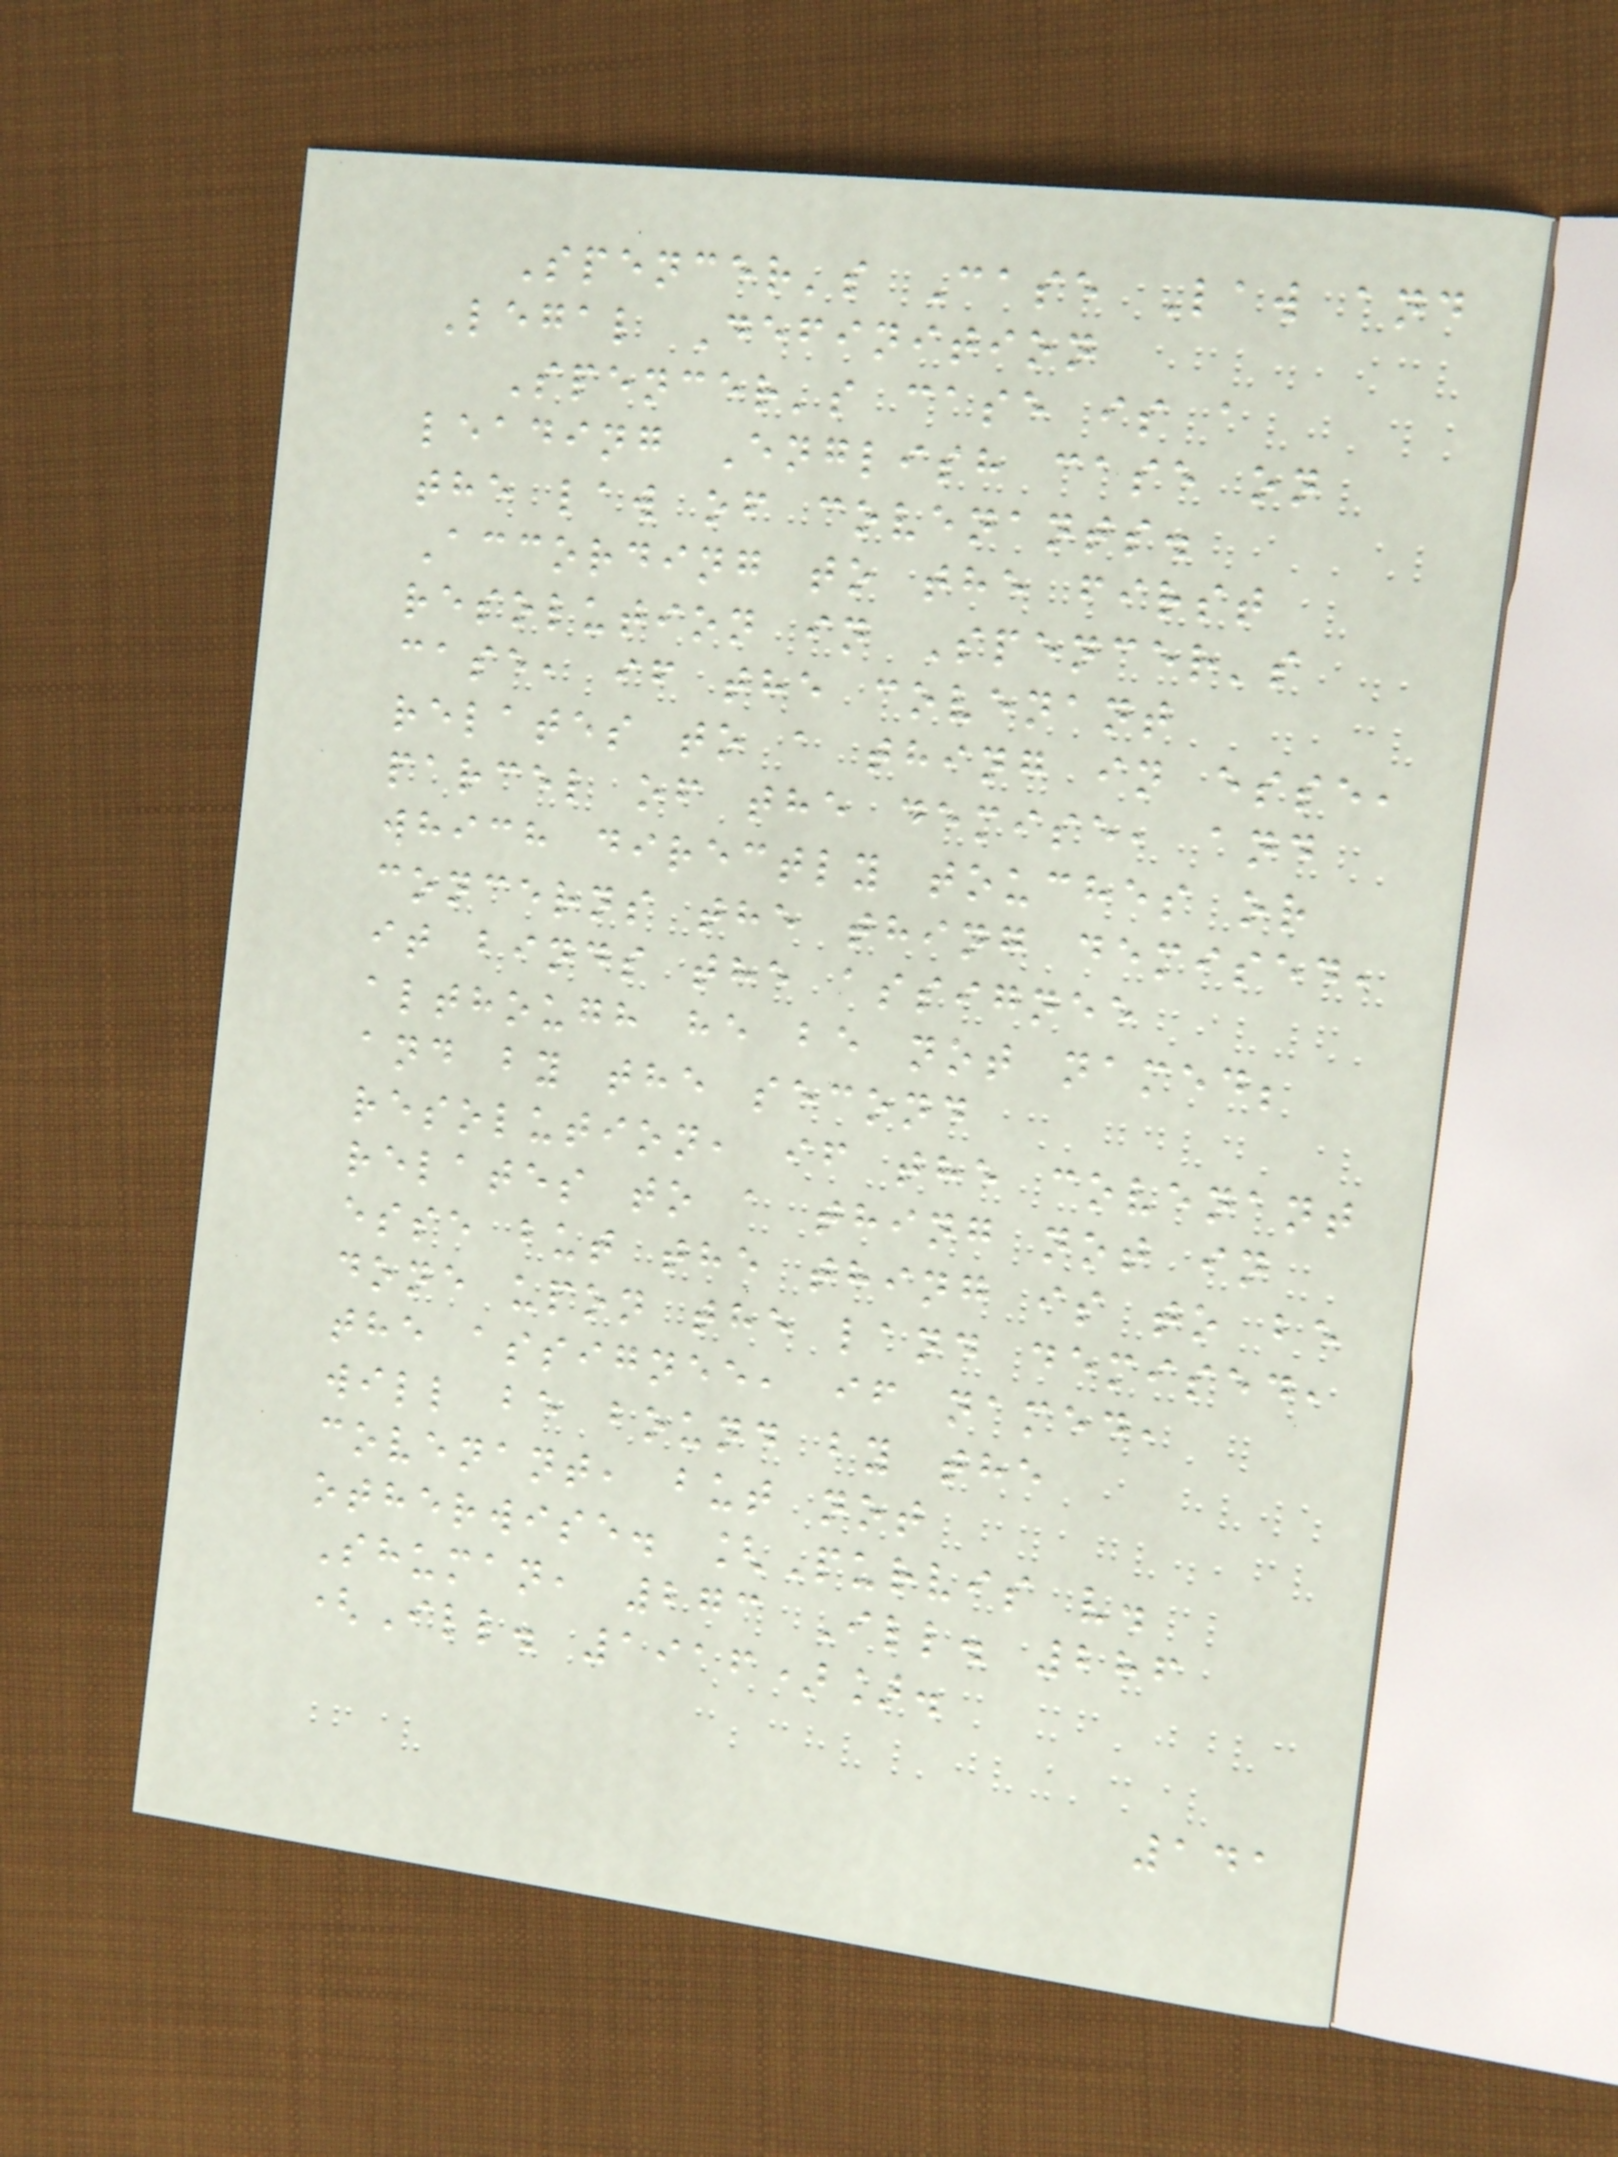Spencer's Case Law and
Legal Definition
Spencer's case is a
leading English case on
the law of covenants.
According to the first
resolution in Spencer's
case, if the covenant
relates to a thing in esse,
parcel of the demise, and
which directly touches or
concerns the thing demised,
it binds the assignee
although he be not named;
and by the second
resolution, if the covenant
relates to a thing not in
esse but the thing is to be
done upon the land demised,
the assignee, if named,
will be bound by the
covenant, but not
otherwise. [Purvis v.
Shuman, 273 Ill. 286
(Ill. 1916)].
141
